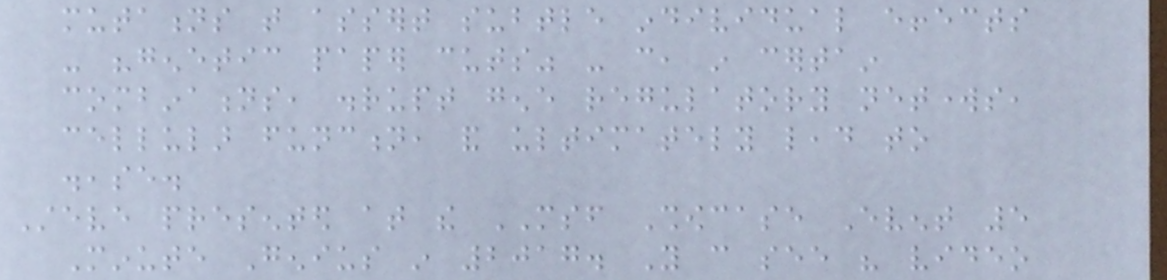mutations that assert subtle individual effects
- "genetic paper cuts" - can, in certain
combinations, disrupt gene regulatory networks,
cellular function, and ultimately lead to
disease.
Steve presented at the MSF Showcase Event 5
Minute Genius in 2017. You can see his video
